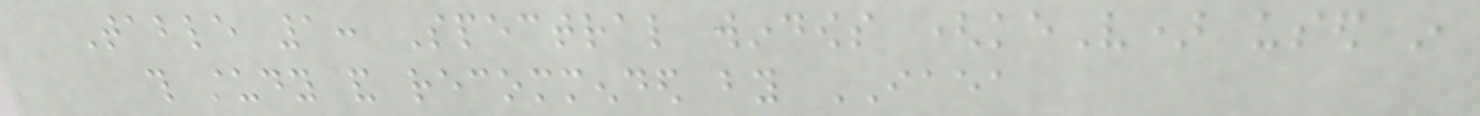Table 1: Spectral windows (keV) used in
this study and recommended by IAEA
